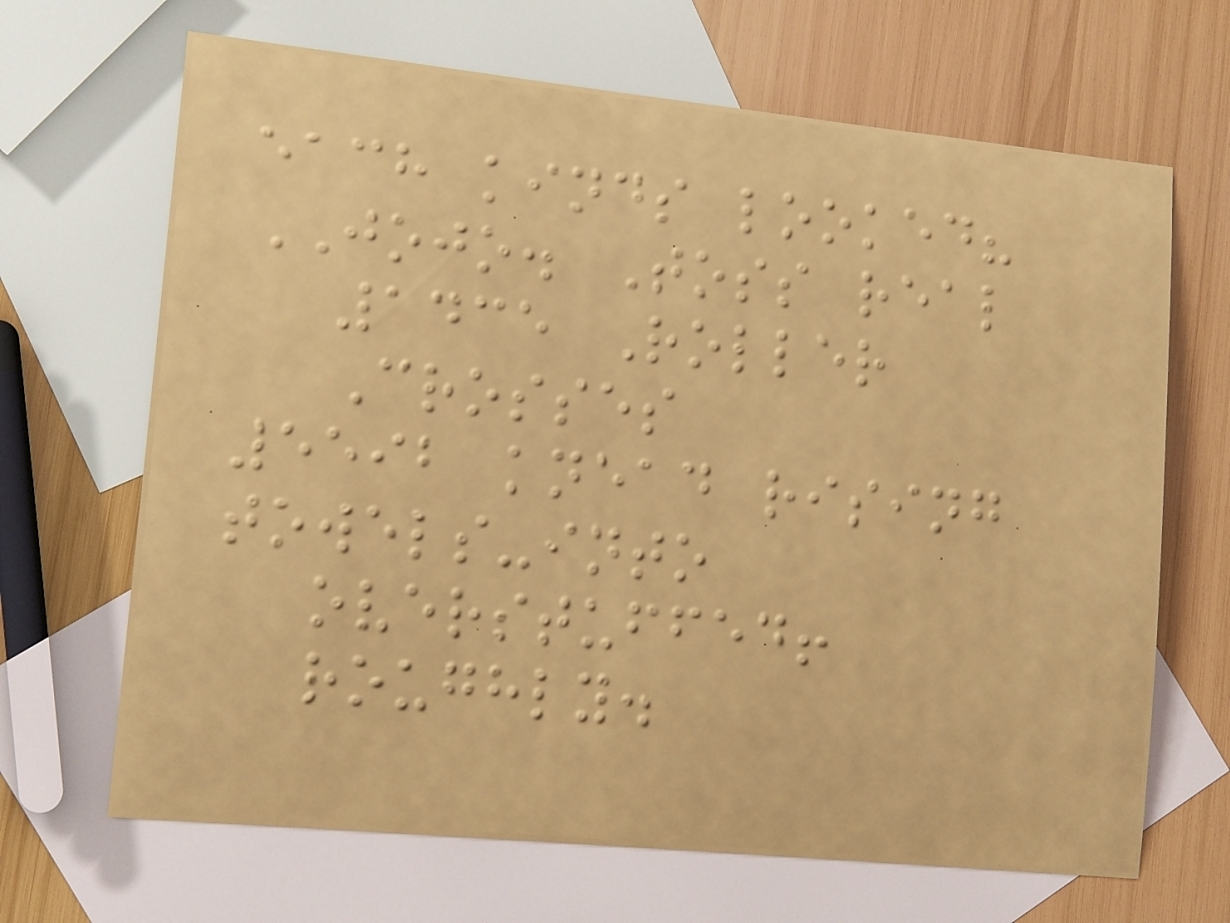each kinds looked?
JOJO. Toss real
1435 Roller
Crosses
5592 knead rising
towels-into
overstuffed!
roughly.
